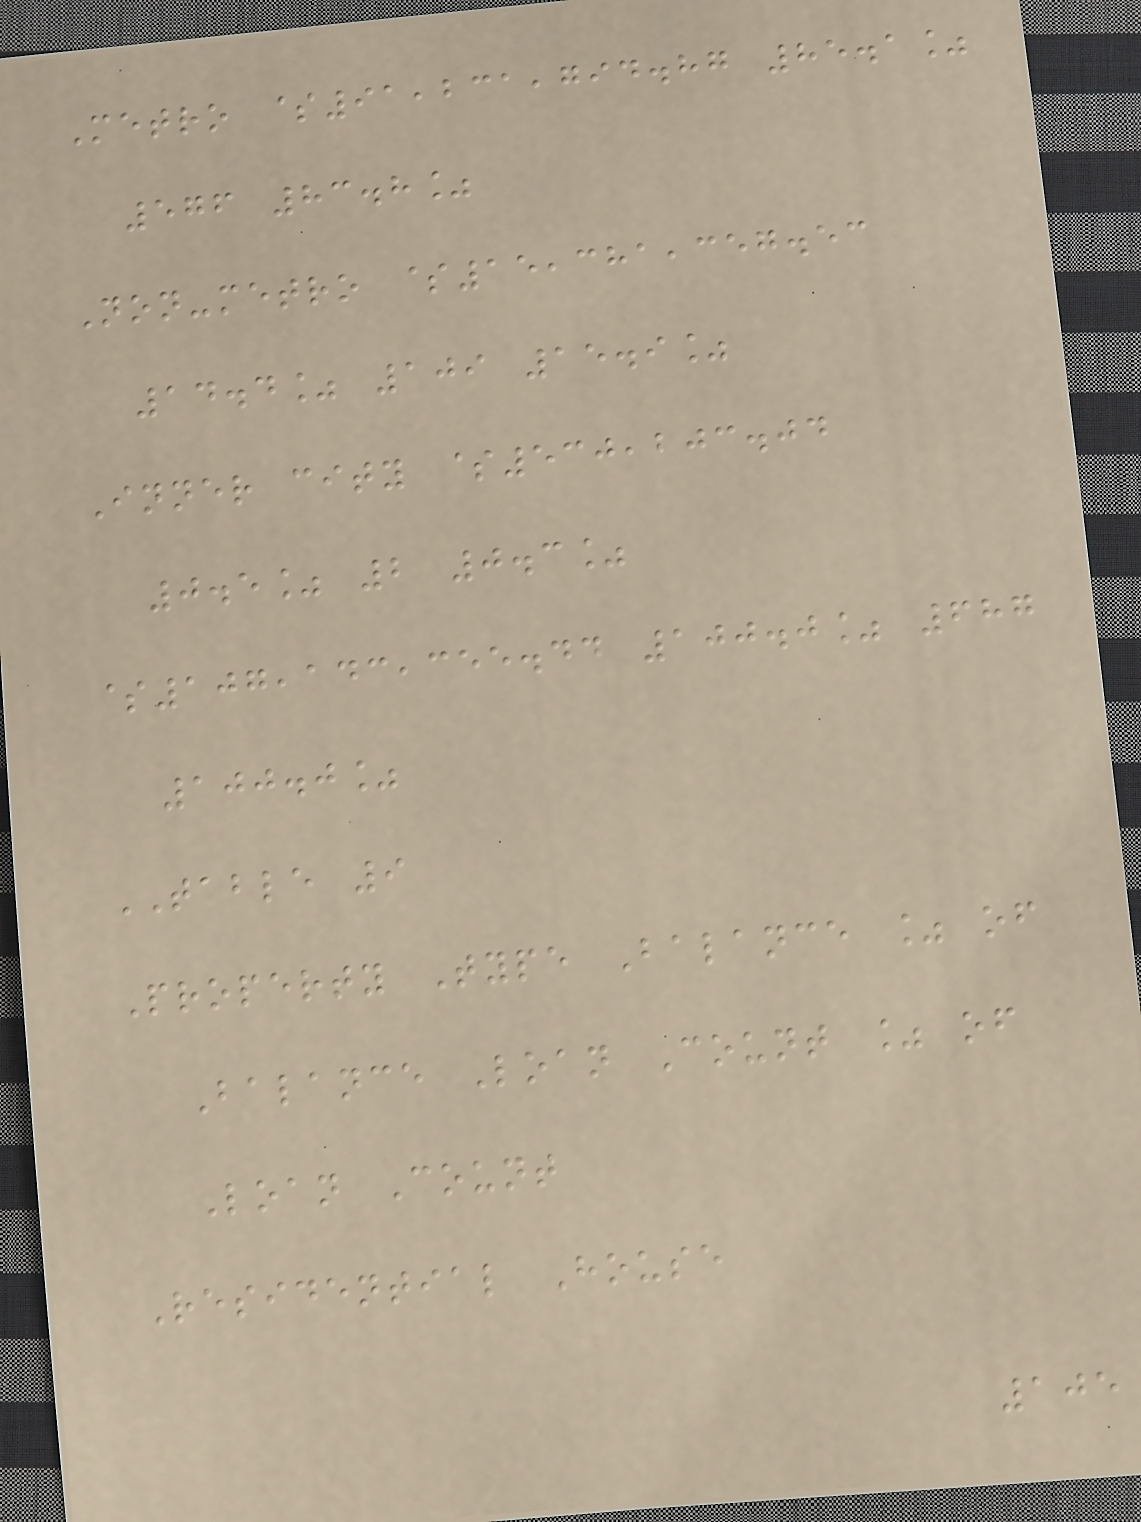Metro $91,231,794.87 85.1%
576 83.8%
Non-metro $15,381,357.53
14.4% 109 15.9%
Inner city $530,203.04
0.5% 2 0.3%
$107,143,355.44 100.0% 687
100.0%
TABLE 9
Property Type Balance % of
Balance Loan Count % of
Loan Count
Residential House
105
